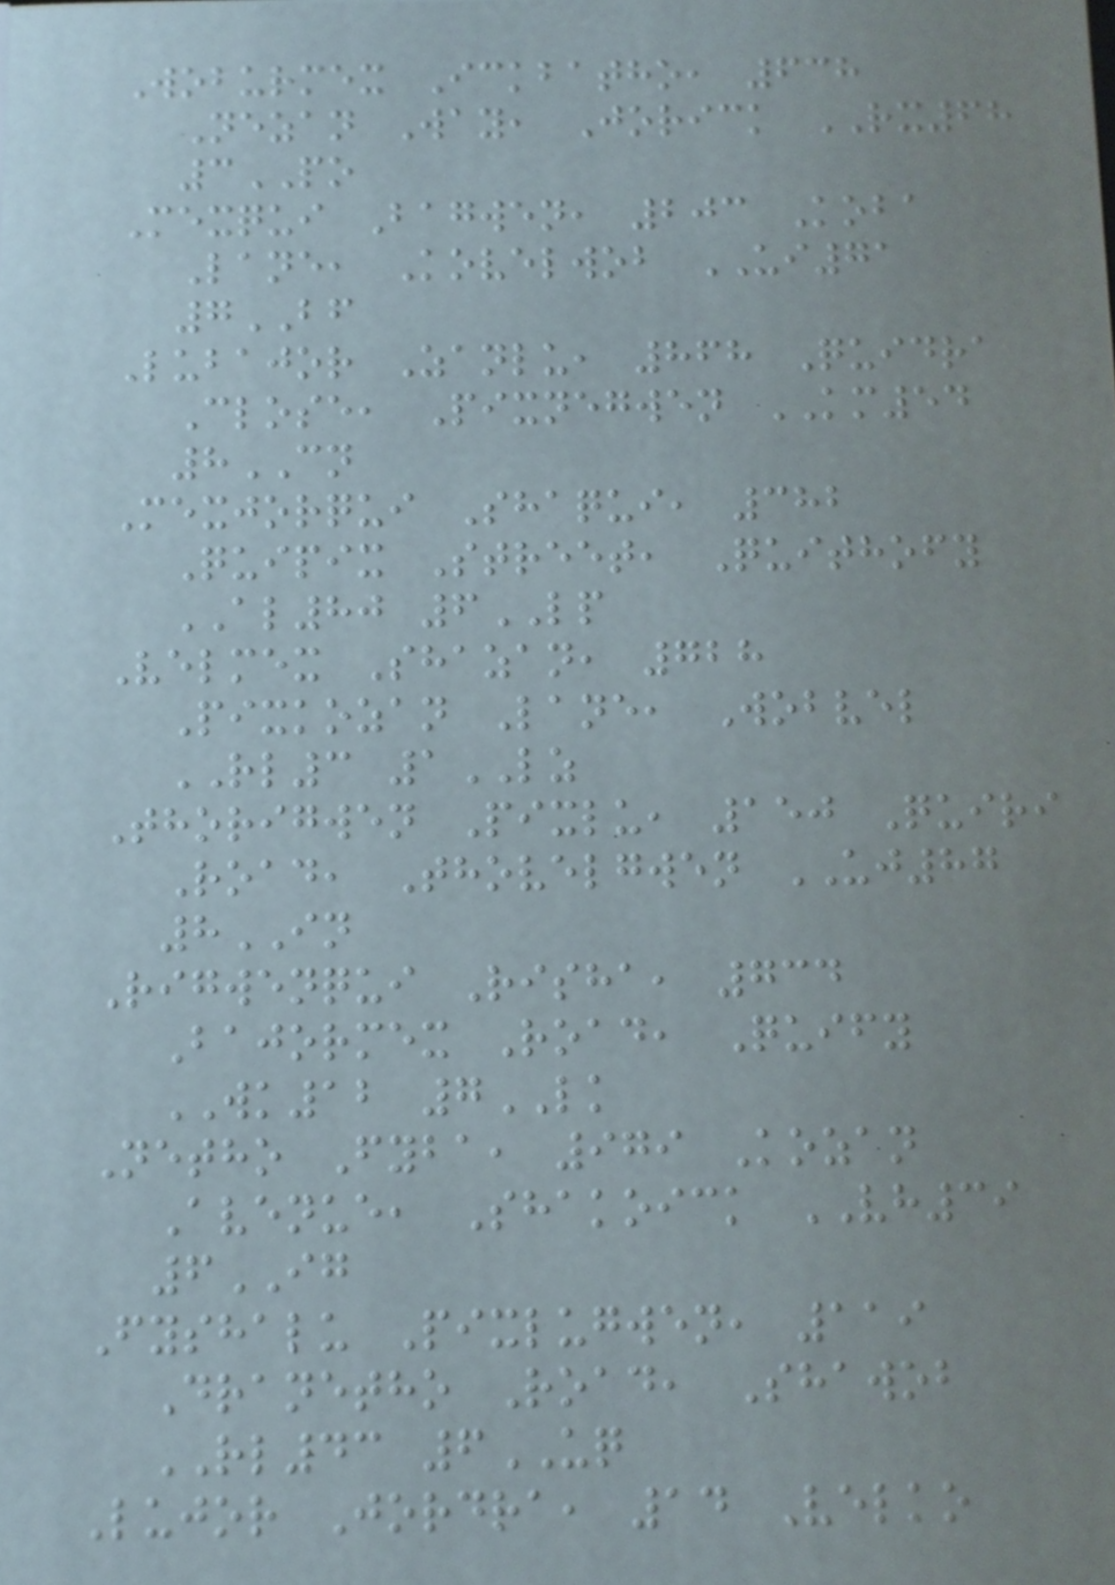Woburmex Ickbatho, 638
Nezan Way, Jorick RX68
3PO
Mexqui Bagwen, 203 Koba
Lane, Kovelwob UI71
7BF
Lubajor Zanlu, 868 Quidra
Close, Pixnegwen KM54
8CN
Mexjorqui Shaqui, 382
Quipix Street, Quithofy
AL80 6LP
Velmex Shazan, 728
Pixkozan Lane, Wobvel
RL3 1LZ
Thorigwen Pixlu, 150 Quiri
Road, Thovelgwen UJ87
8IN
Rigwenqui Risha, 734
Bajormex Road, Quify
WK12 7LK
Netho Fyba, 979 Kozan
Avenue, Shakoick VH39
6IG
Fyshalu Pixlugwen, 119
Dranetho Road, Shawob
RL43 6UQ
Lujor Jordra, 14 Velko
